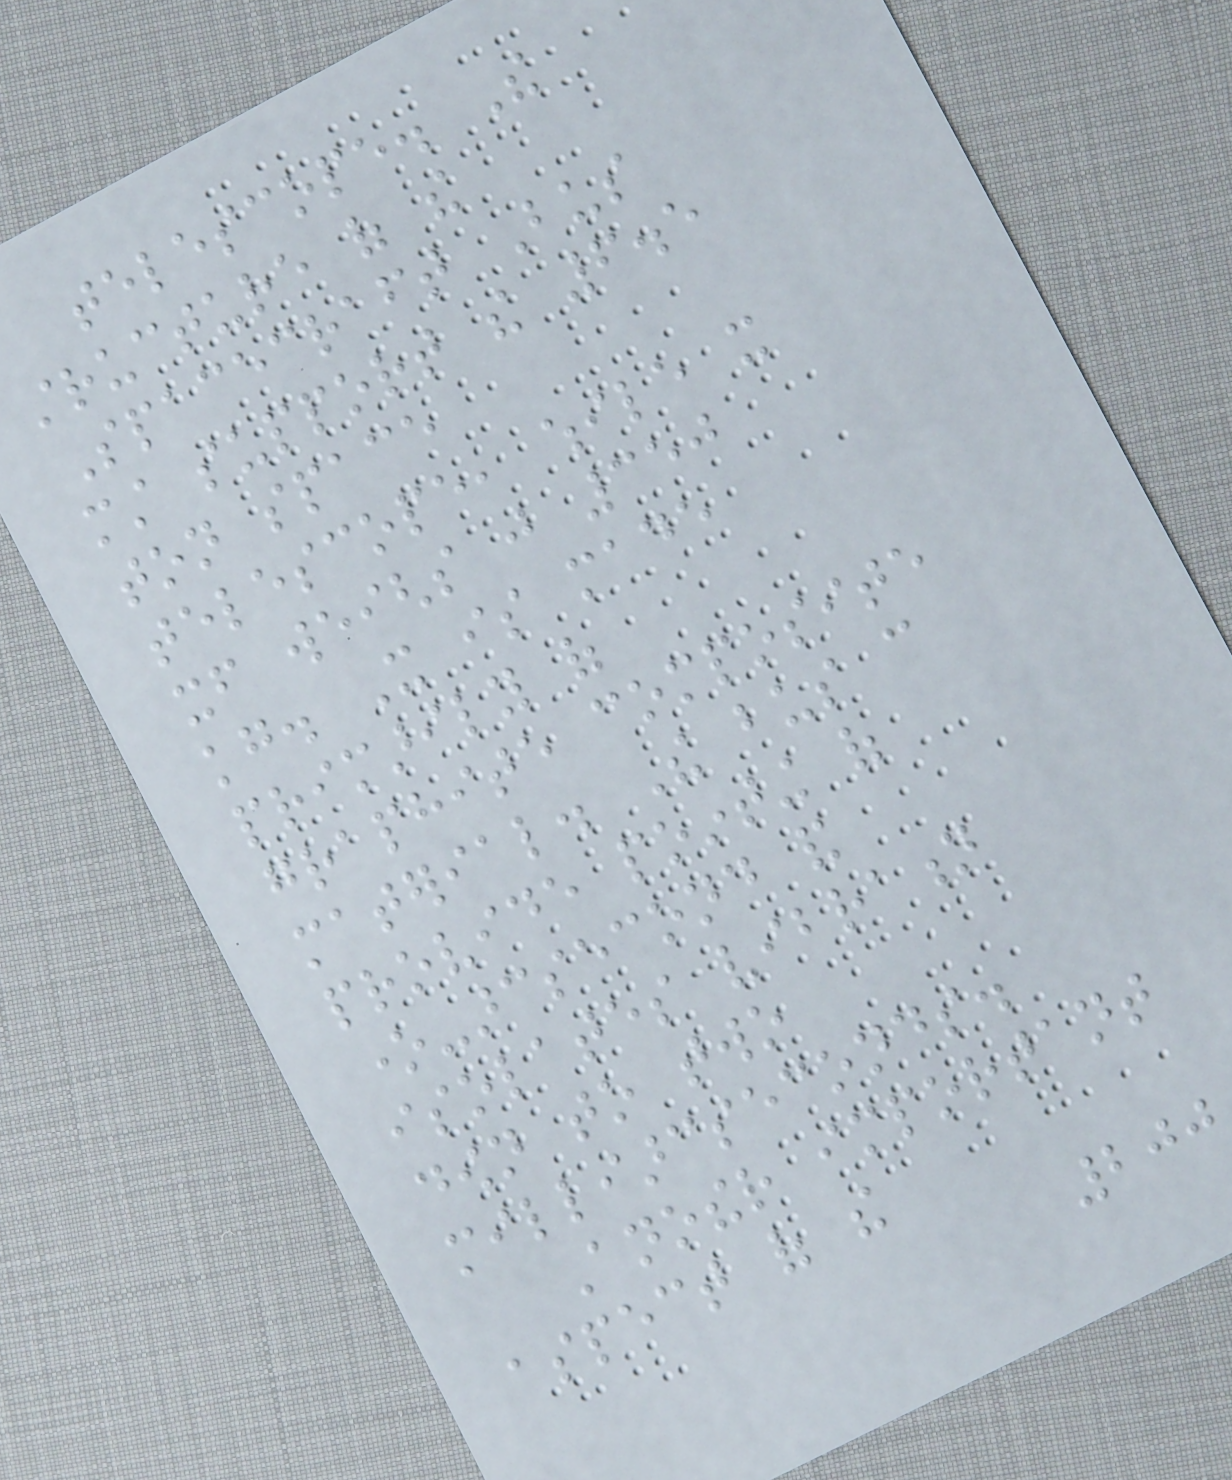telescope. The
structure of the
Spacecraft Bus
must support the 6.5
ton space
telescope, while it
itself weighs just 350
kg. It is made
primarily of
graphite composite
material. The bus can
provide pointing of
one-arcsecond and
isolates vibration
down to two
milliarcseconds.
Another important
aspect of the
200
